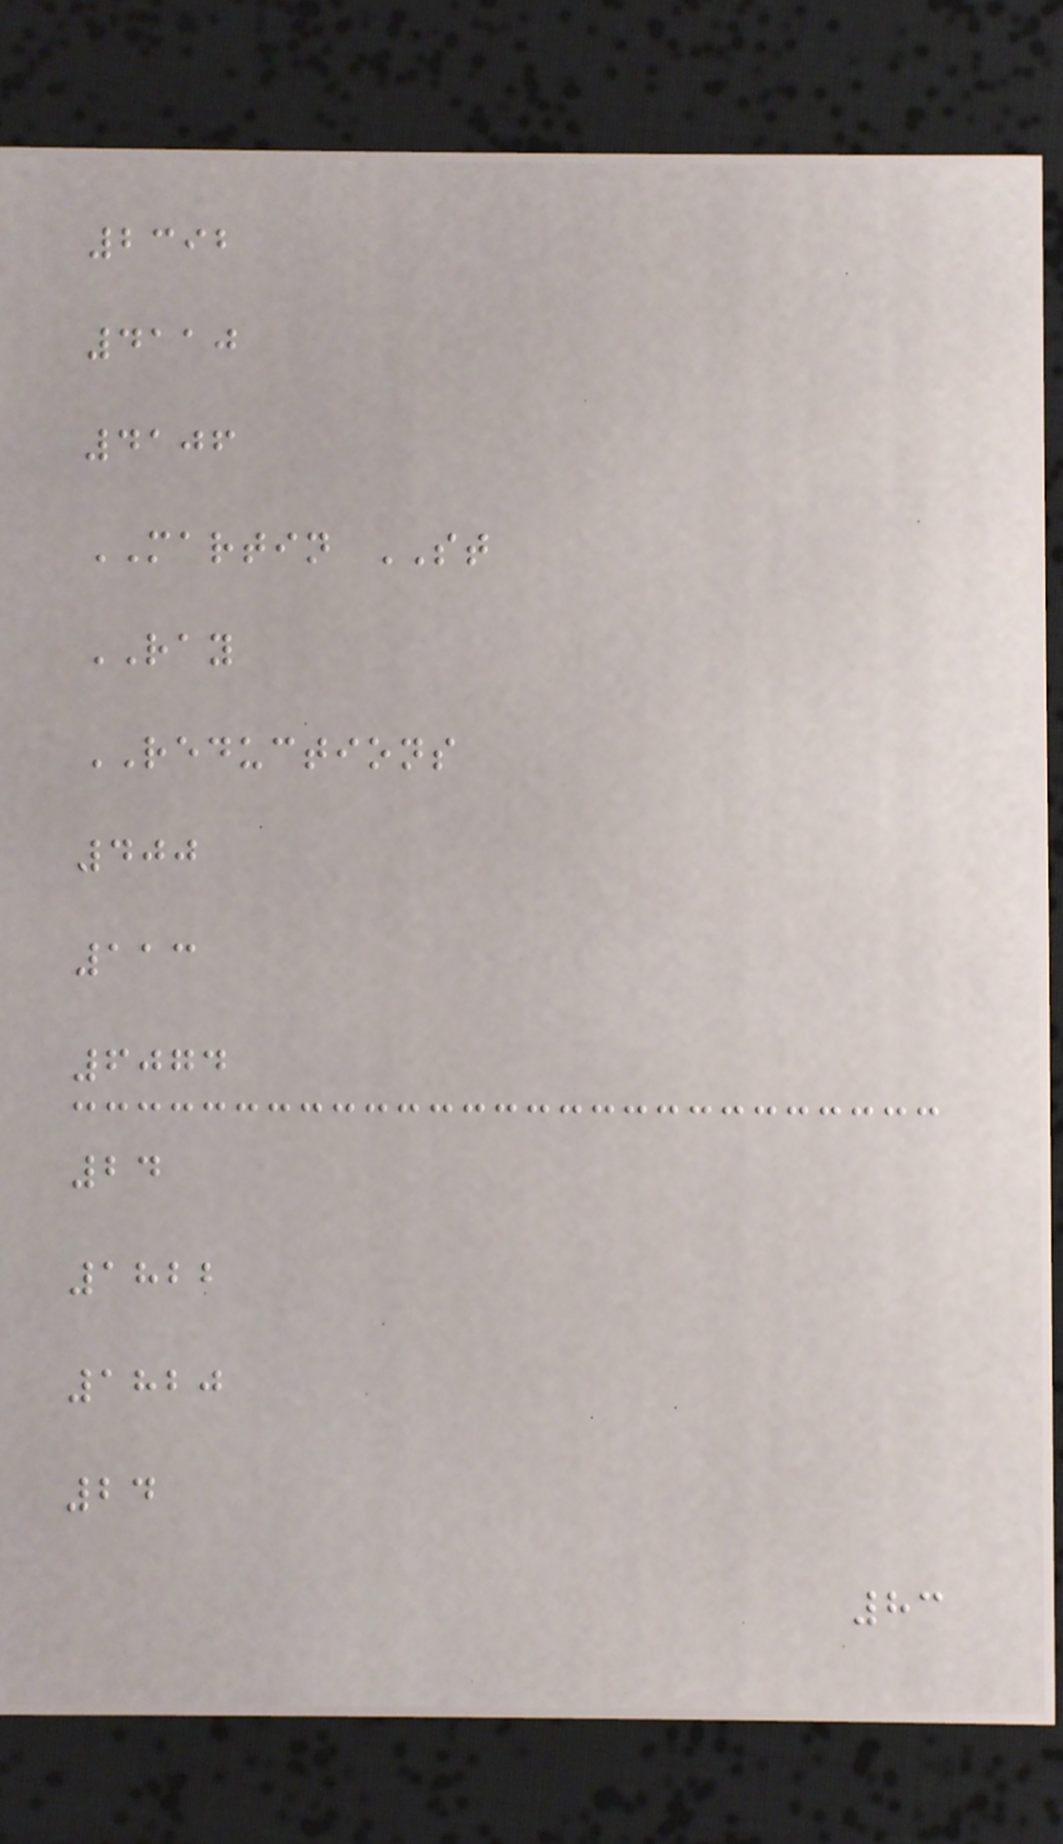2392
4110
4106
MARTIN ST
RAY
REDUCTIONS
400
113
6074
24
1822
1820
24
83
